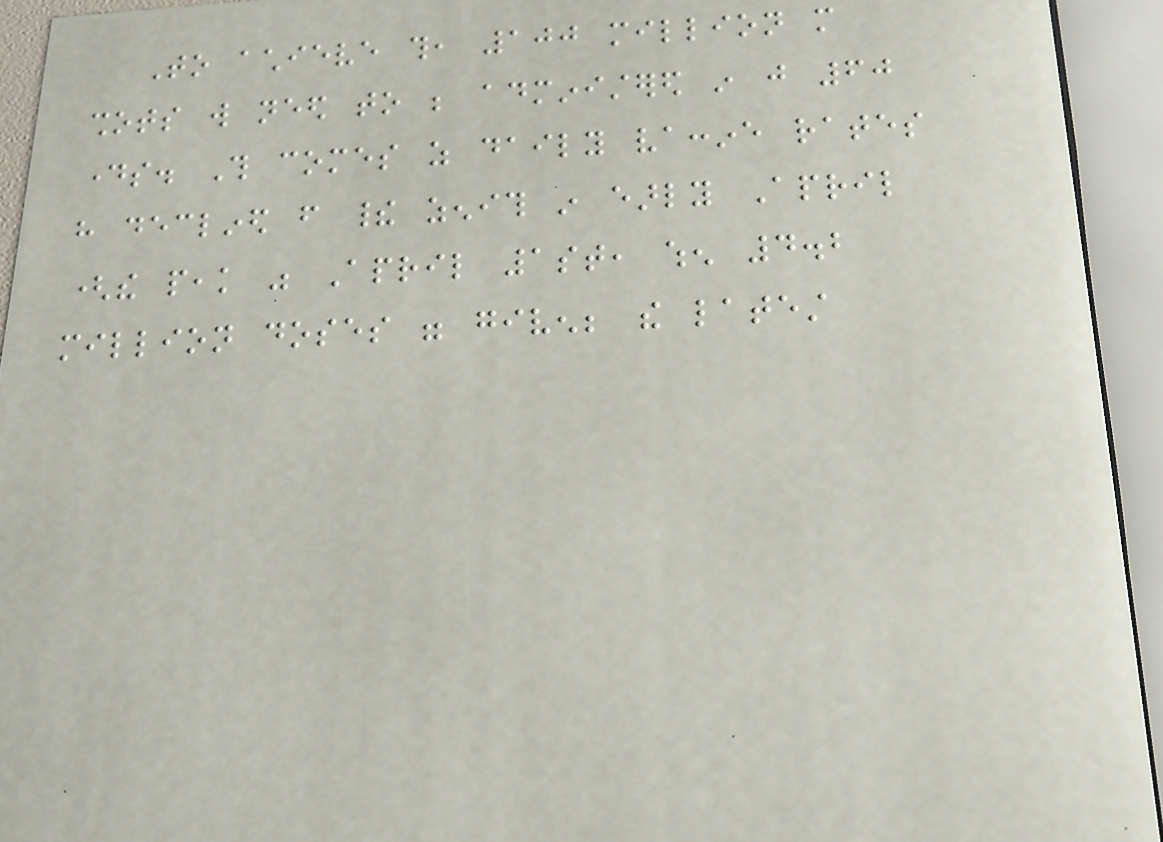To achieve this, 100 million more
shots will need to be administered in just 60
days. This comes as daily vaccine rates
have declined from their zenith in early April
(the peak was April 1st, when 4.2
million doses were given; the latest
